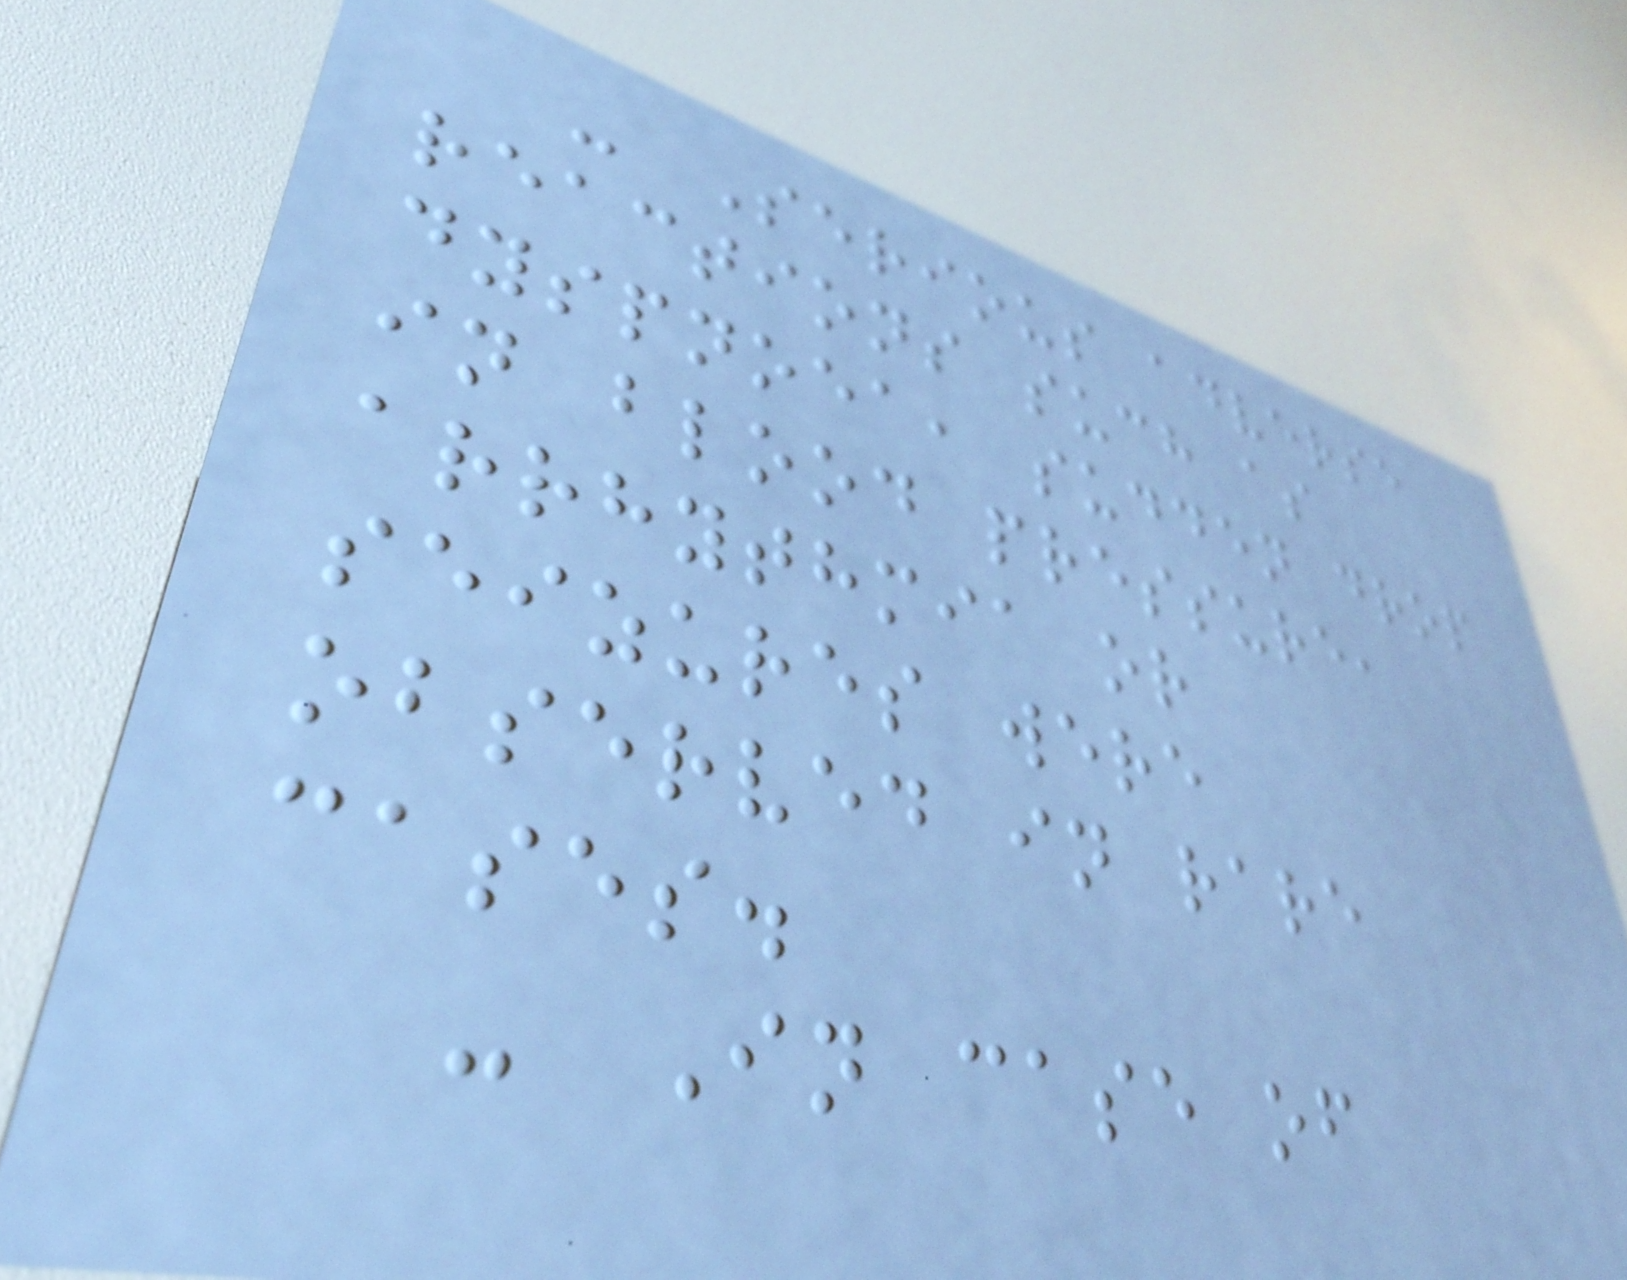- Serious adverse
reactions such as
dyspnoea, sudden drop
in blood pressure,
arrhythmia or
seizures were
observed in rare
cases.
- In case of
